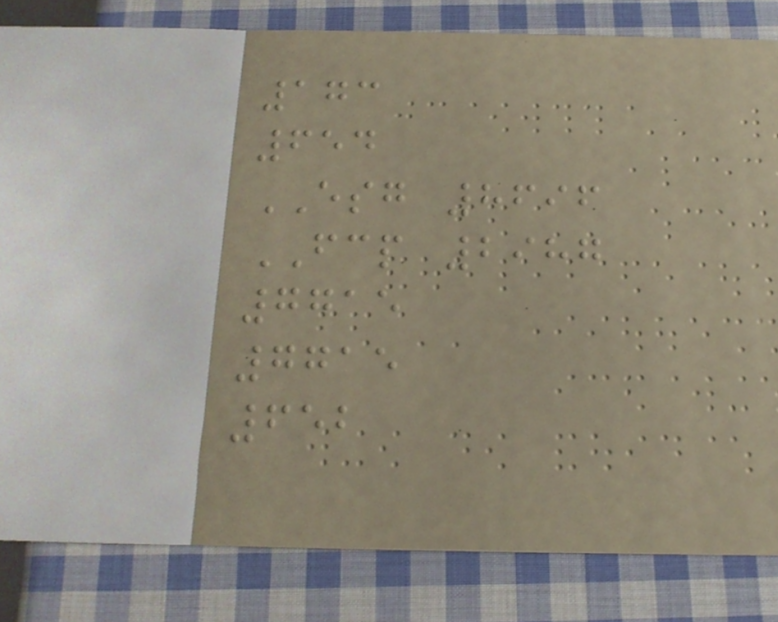173
654
ESG 8696
FCP 2987
7715
7715
652
